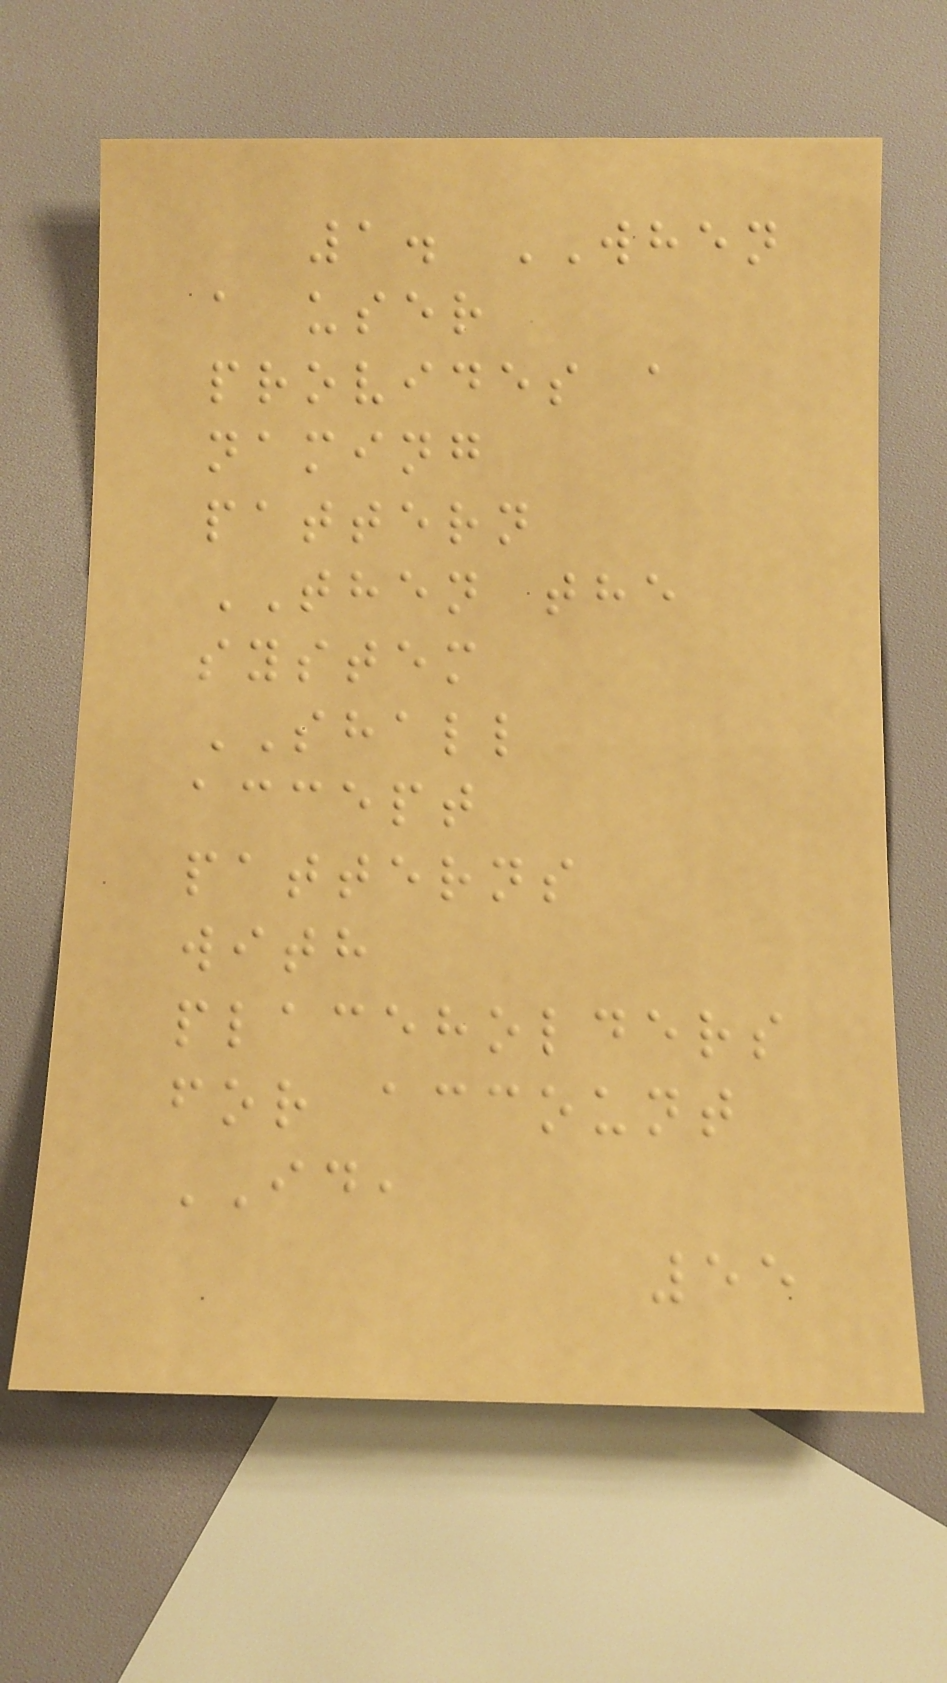1. WHEN
a user
provides a
naming
pattern
THEN the
system
SHALL
accept
patterns
with
placeholders
for account
ID,
55
